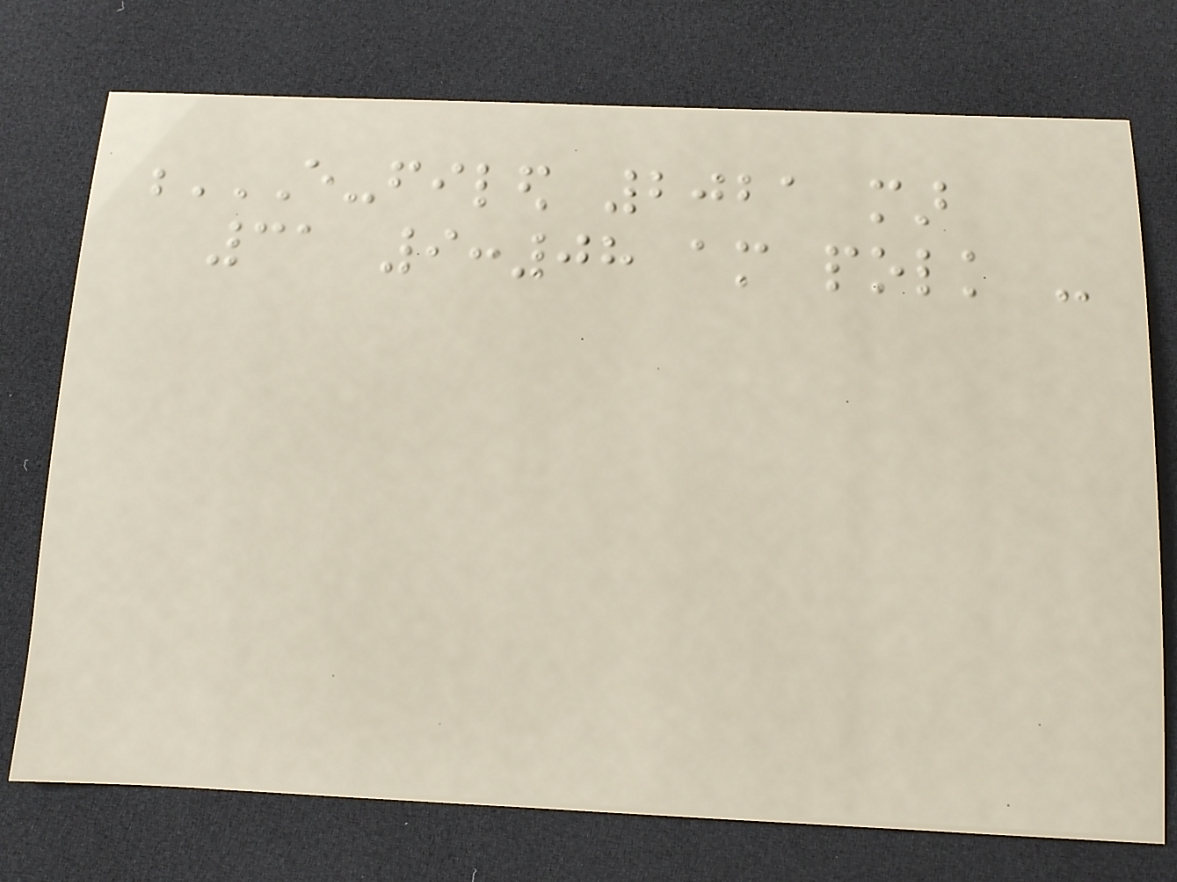E-FILED 2021 MAR
31 9:08 AM POLK -
